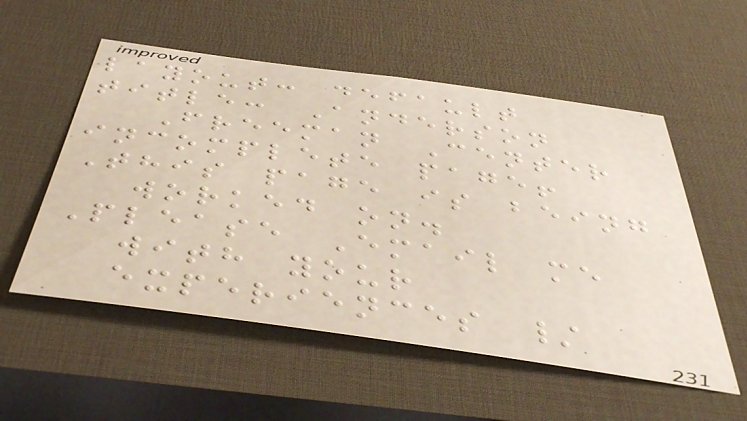layout: default
title: Anderson
Freeman Center
incomplete page!
This page is being
worked on.
Please Email me
with your
experiences /
